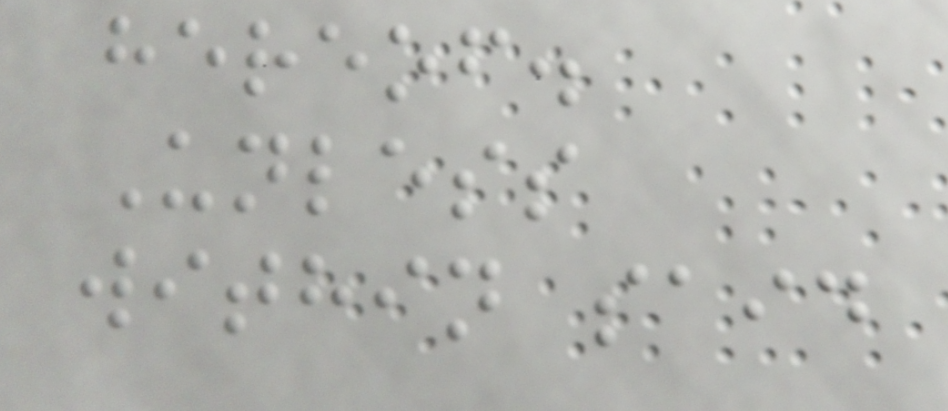hereof.
Unless
within said
